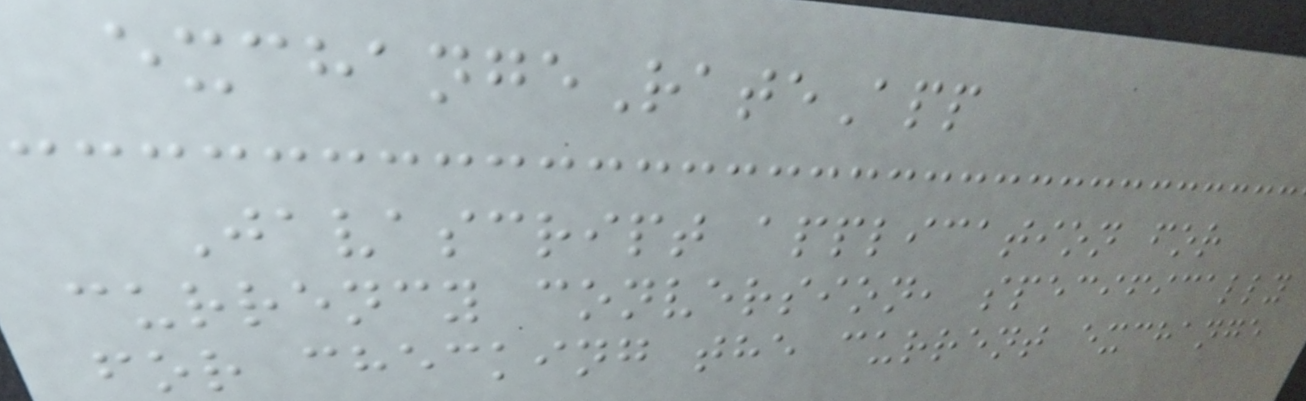exchangeRateApp
Javascript application for
currency conversion, specifically
for checking the current exchange
